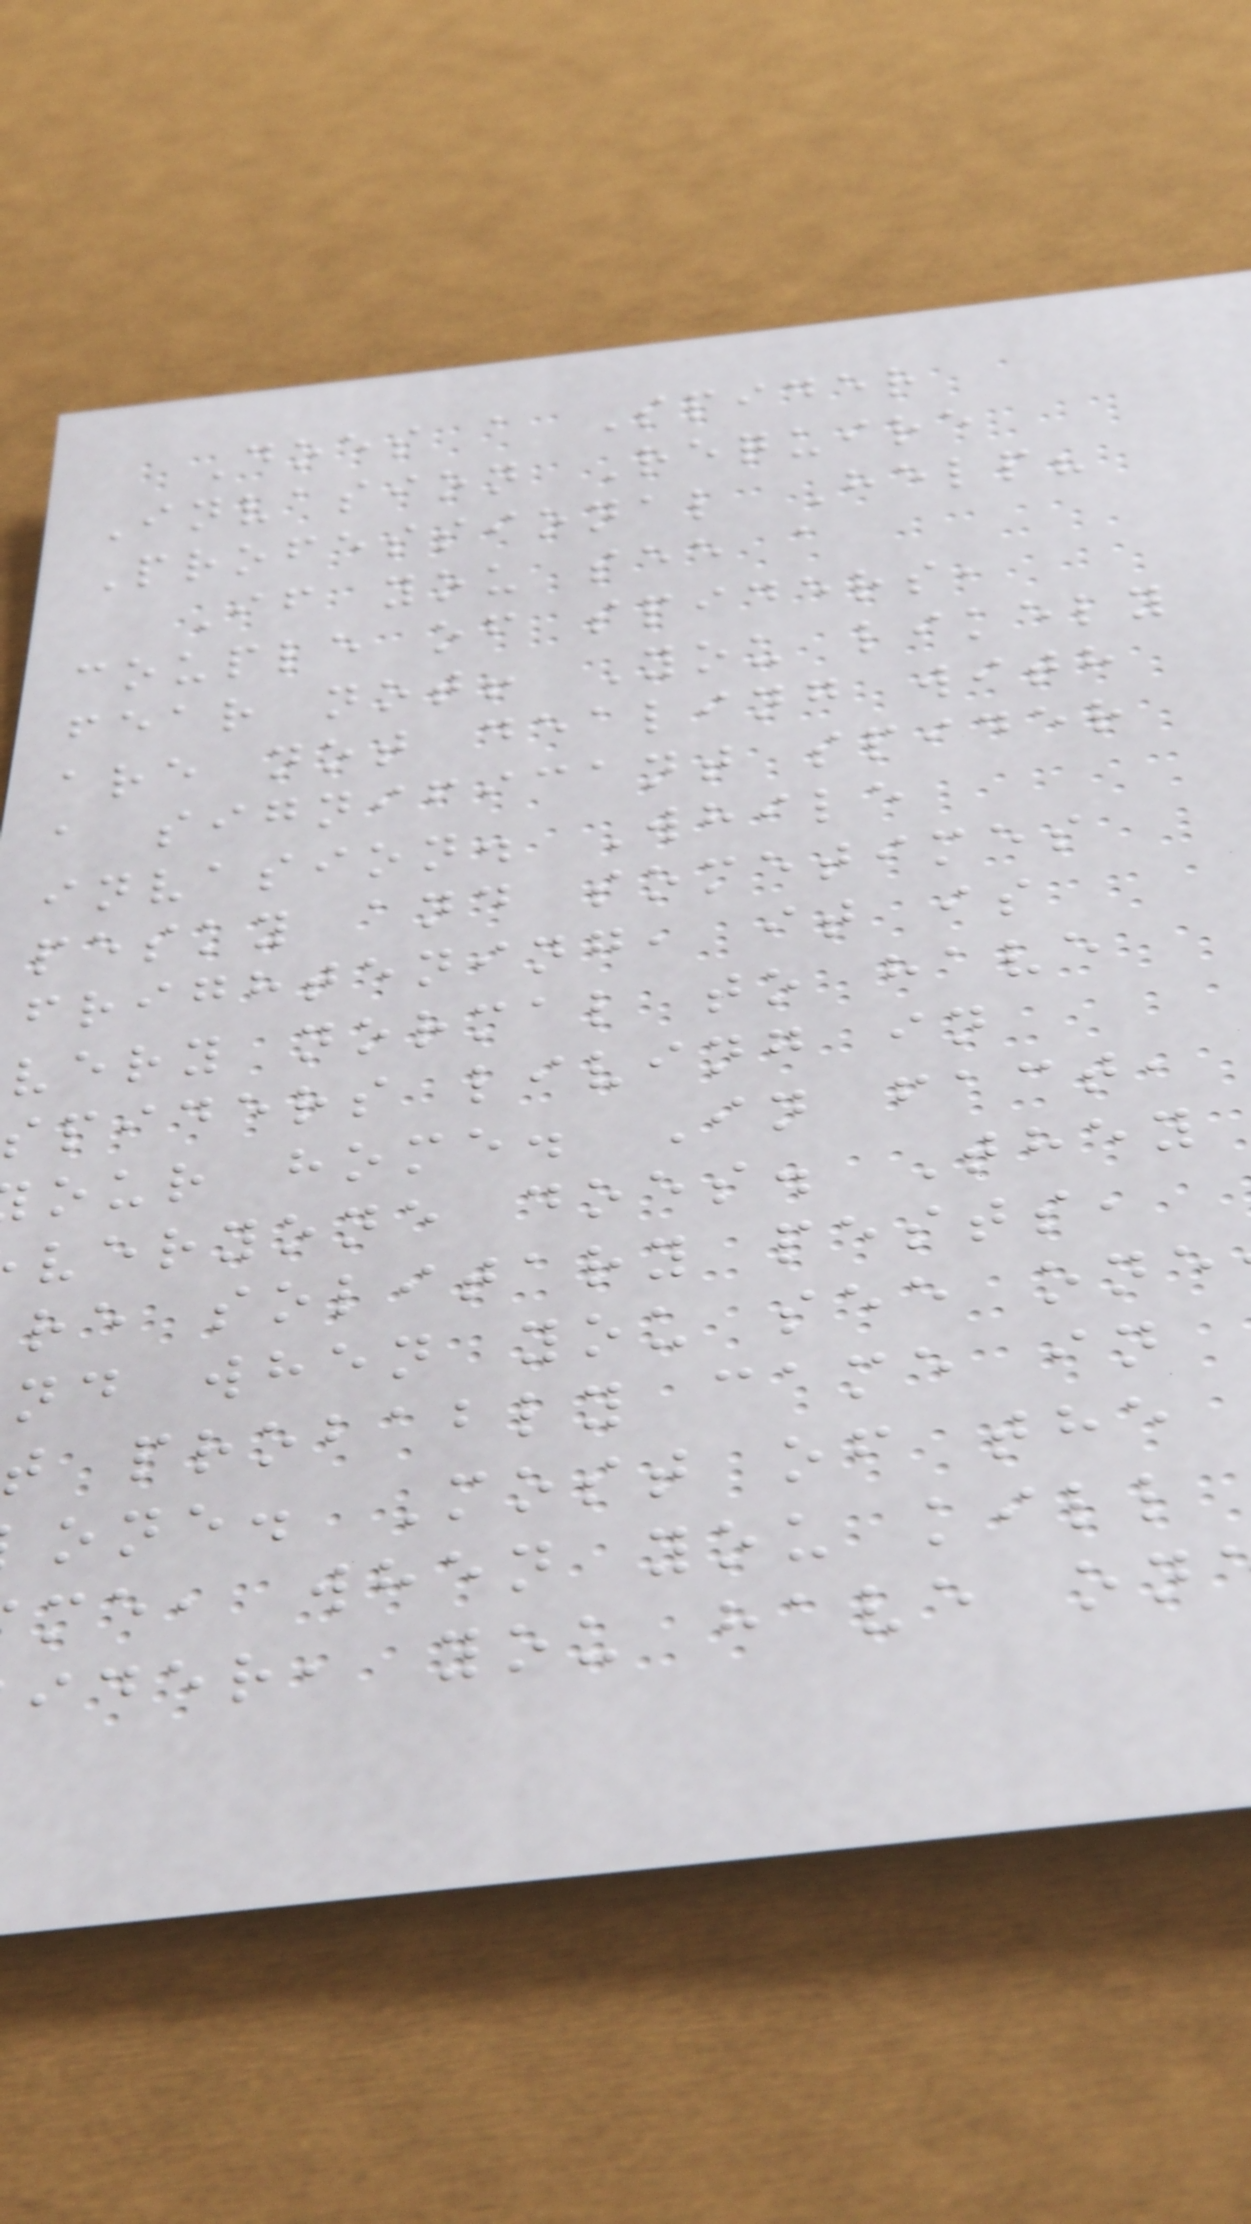Does a Spider
Invasion Require
Professional Help?
If you see a
couple of spiders,
fear not! You likely
are not dealing with
a significant spider
invasion. While
pesky and sometimes
frightening, it is
very normal to have
spiders living in
our home. In fact,
veryone does. They
re solitary pests,
nd when you see one
t probably came in
one. Most of the
me, when you kill
ider, you have on
